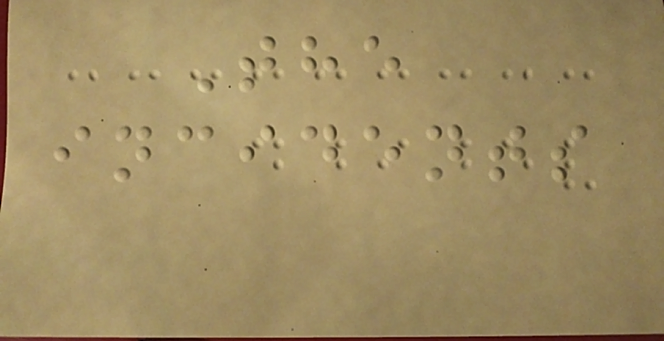The
incidents
